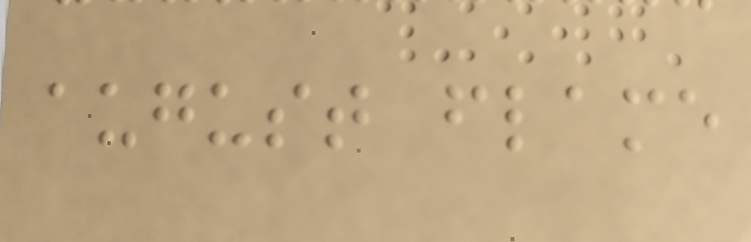august flame
